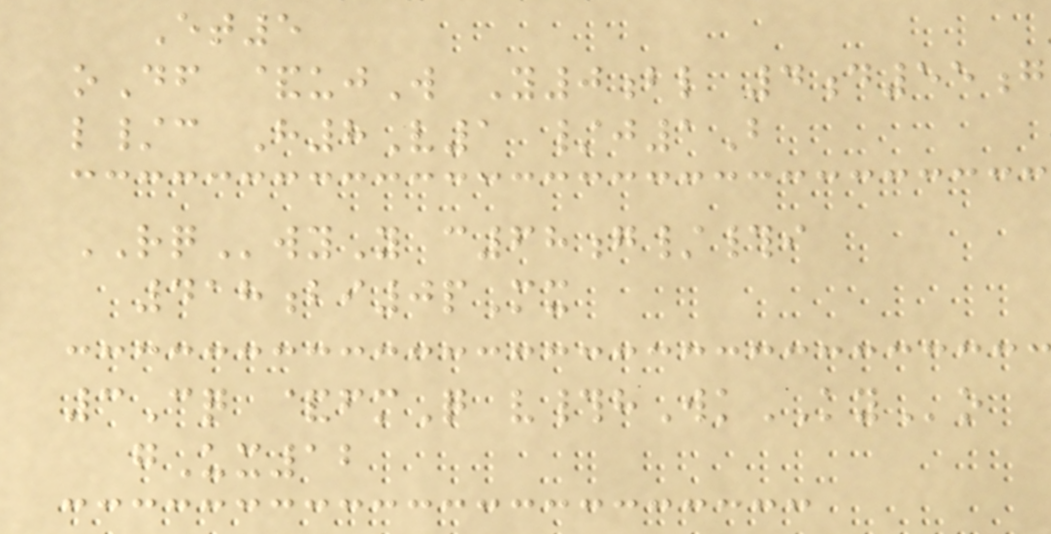Et5
oDf &ujW Y0bl 4d55g
l/c H8V1 /j1B
RQwyY c68g/#i
418bi0pMx
3Cq &fmQ v#hWkKYo
gUx12
